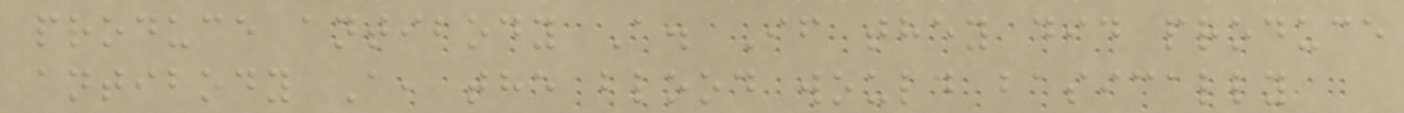produce antibody A. If they did produce
antibody A, the blood would basically
